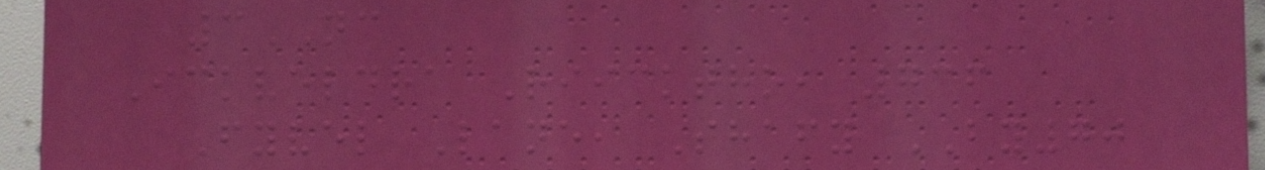3NC
Ickveldra Riicktho, 736
Fyvel Lane, Shafy BY70
